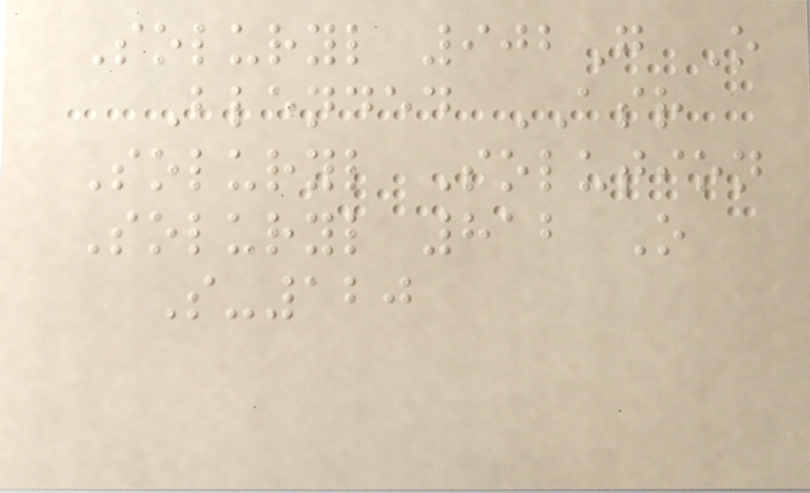Soluryl 902G O
Blended ASR
Soluryl Solution
Soluryl 812 O
S-120
